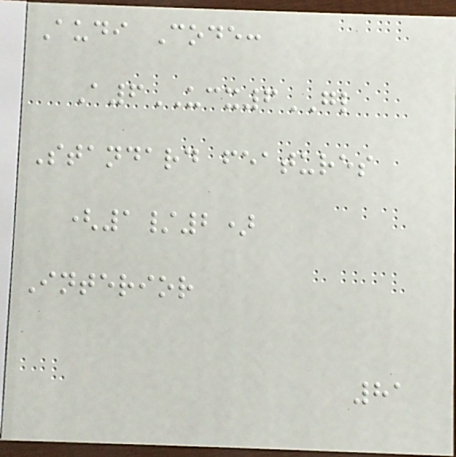Audi Code:
A6UCX6GL
Standard features
(1/2)
Interior
81
